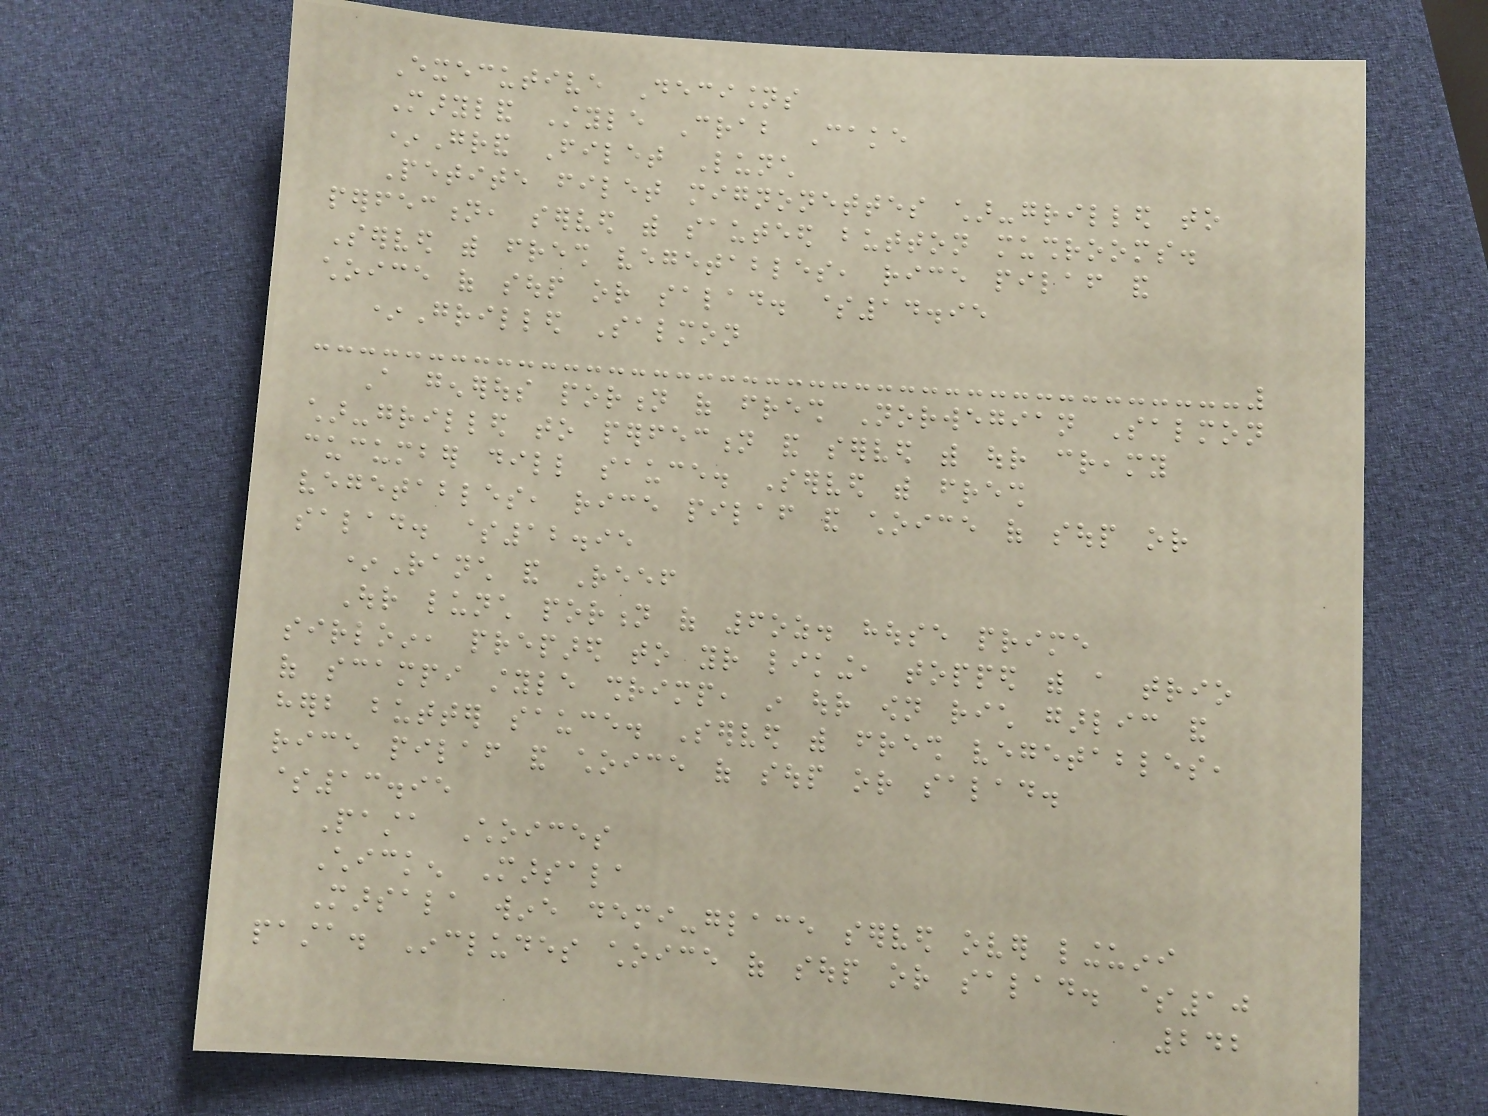Executive Decisions
Maryland Style Crab Cake
*Grand Filet Lunch
Petite filet mignonettes char-grilled to
perfection, served with sauteed button mushrooms.
Served with fresh vegetables, rice pilaf and
choice of soup or salad. $14.95
*Grilled Salmon
A generous portion of fresh Norwegian Salmon
char-grilled to perfection and served with our creamy
cucumber dill sauce. Served with fresh
vegetables, rice pilaf and choice of soup or
salad. $12.95
*Ranch and Reef
Our lunch portion of 6oz. house prime
sirloin, prepared to your liking, topped with a trio
of scampi style shrimp, in our own rich garlic and
herb butter sauce. Served with fresh vegetables,
rice pilaf and choice of soup or salad.
$13.95
Pasta Choices
Chicken Marsala
Marsala wine demi-glace served over linguini
pasta. Includes choice of soup or salad. $10
242
